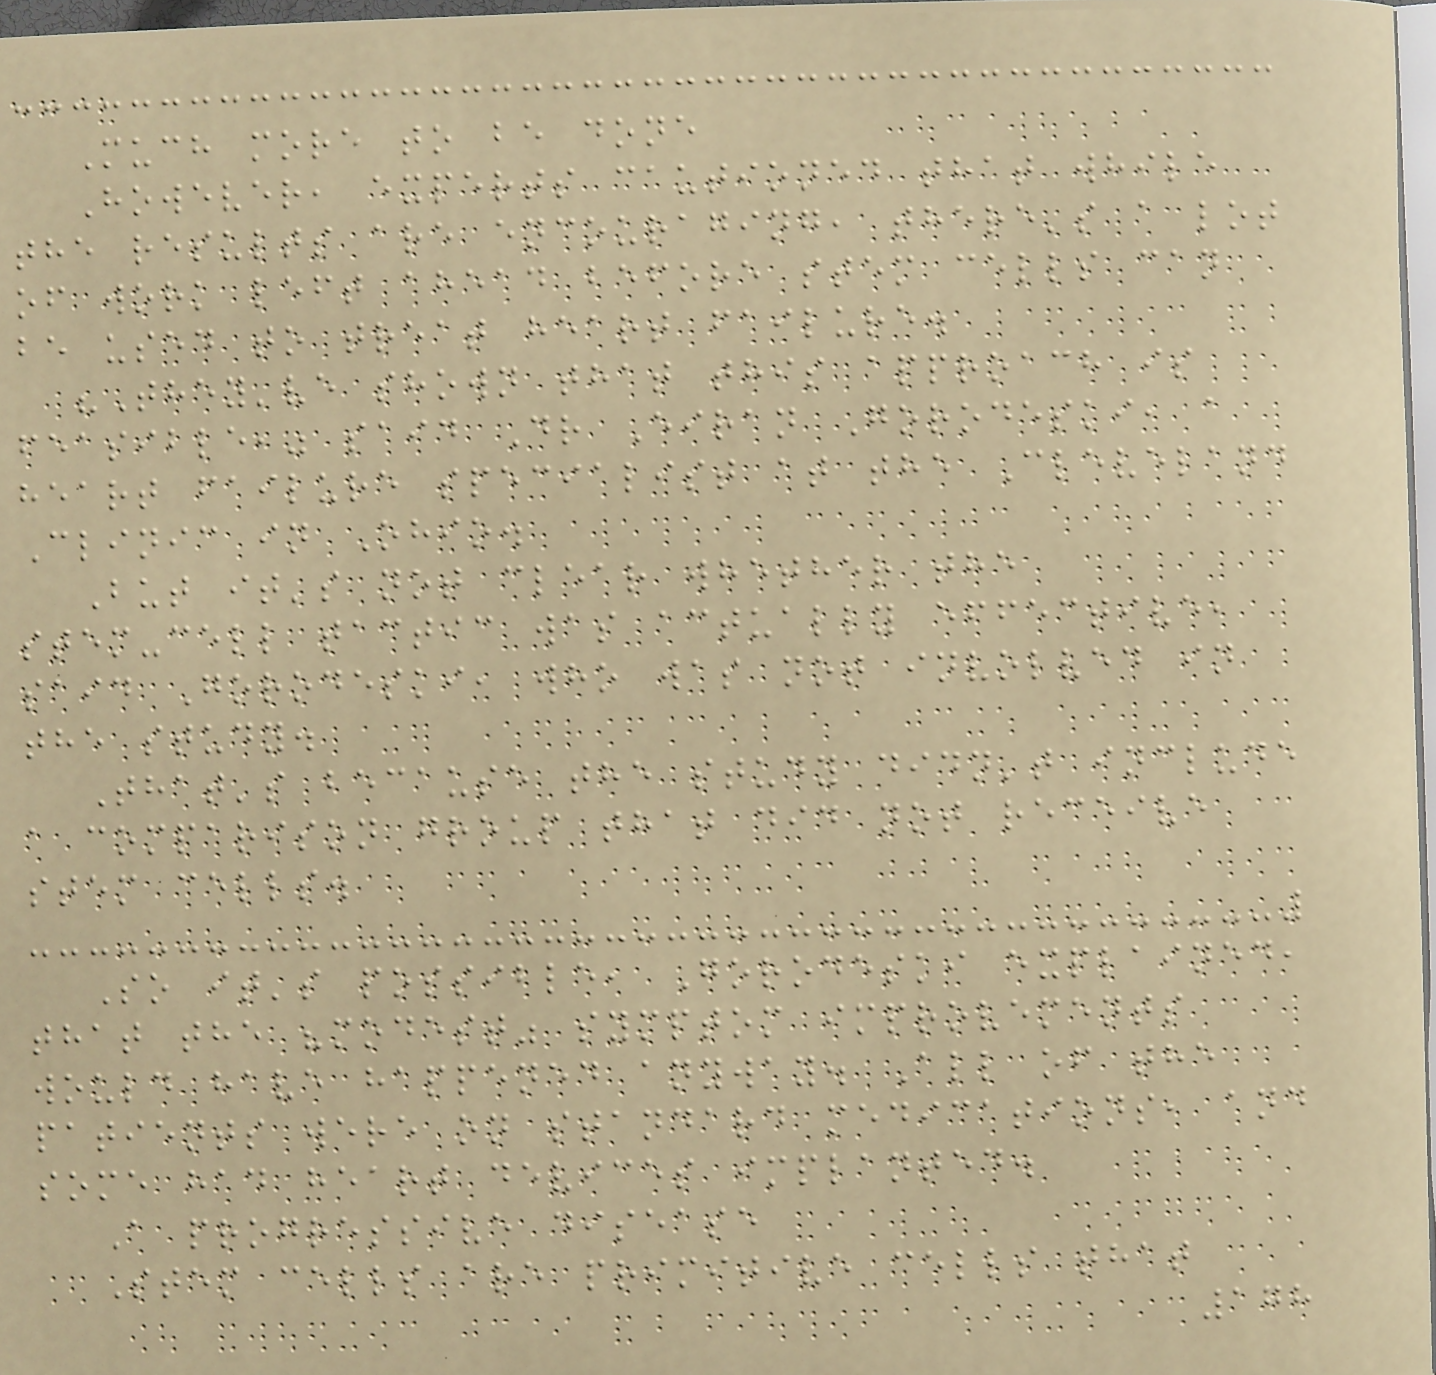Much more to be done
However, experts cautioned that while
the results are encouraging, there's a lot
of work left ahead before stem cells can
be used to treat heart failure.
"They've shown that this approach is
feasible," said Dr Eiran Gorodeski, a
heart failure specialist at the Cleveland
Clinic in Ohio.
But it's not clear whether the
stem-cell tactic was actually effective,
said Gorodeski, who was not involved in
the study.
That's because the study didn't include
a comparison group that did not receive
stem cells.
So it's possible, Gorodeski explained,
that the "modest" symptom improvements
would have happened anyway. All of the
patients were on standard medications, and
some had heart devices implanted.
A progressive disease
Stem cells are primitive cells that
178
